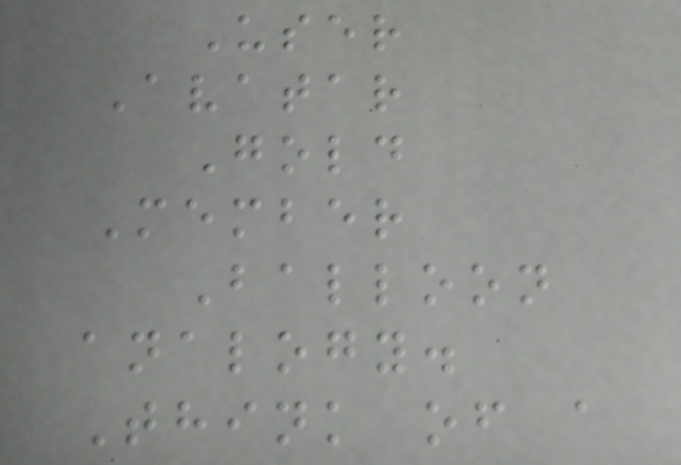User
Avatar
Gold
Member
Balloon
analogy.
Think of a
